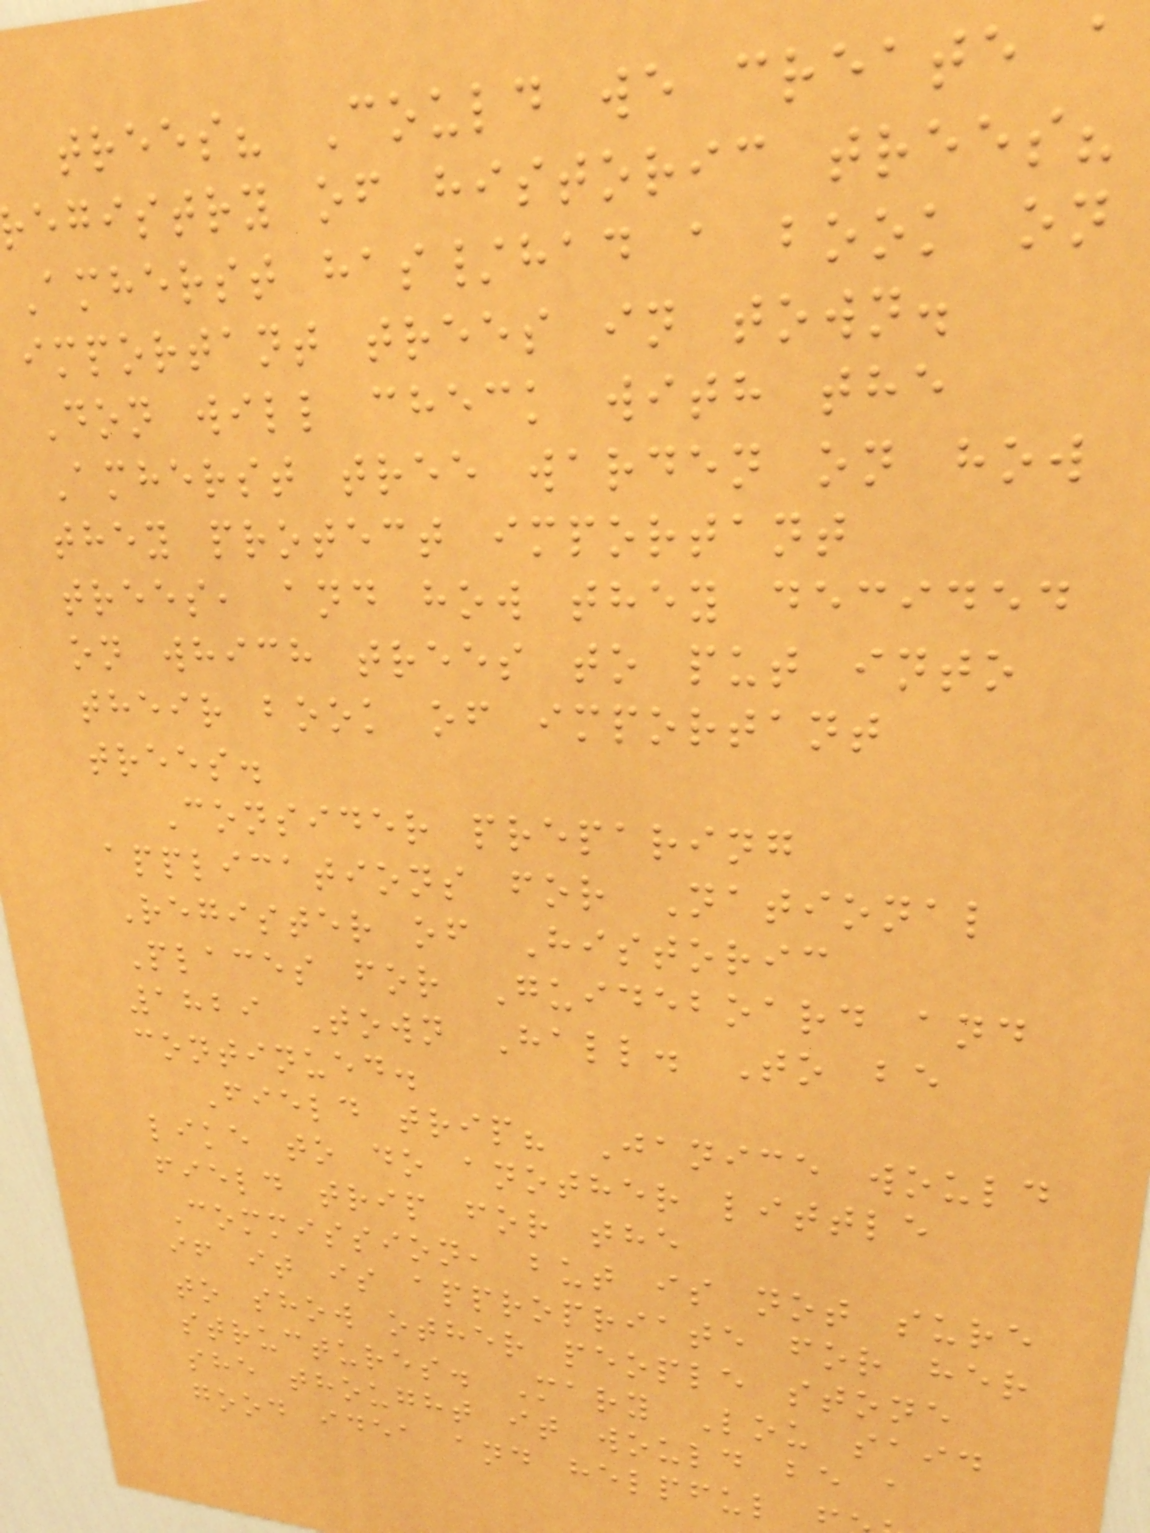trees? Could we create a
egistry of historic trees?
Amherst has/had a book on
important trees in town.
Don will check with the
Amherst tree warden on how
they protect important
trees, and how they decided
on which trees to put into
their book of important
trees.
Consider preparing
applications for National
Register of Historic
Places for Guideboard and
1829 Town Hall. To be
continued.
Field trip? Janice would
like to do another little
field trip for the
Commission, but is not sure
if it is appropriate for her
to show other people stone
structures. Mary Lou said
she thought it would be a
good idea and helpful
